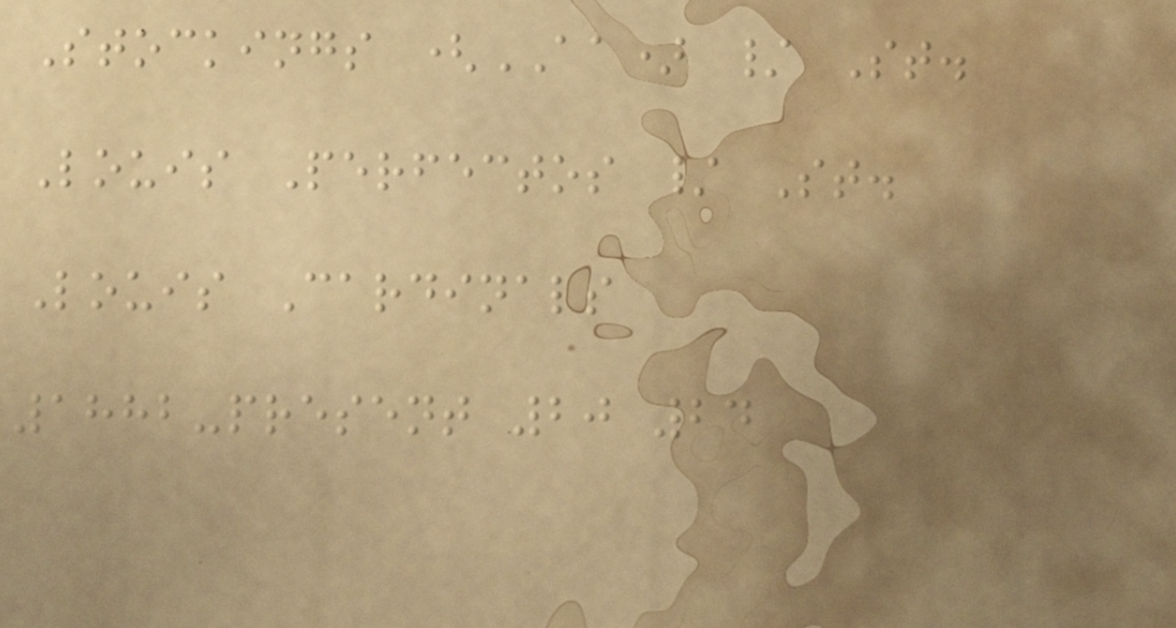Stockings (AA) / St.
Louis Perfectos / St.
Louis Cardinals
1882-present 20 24
